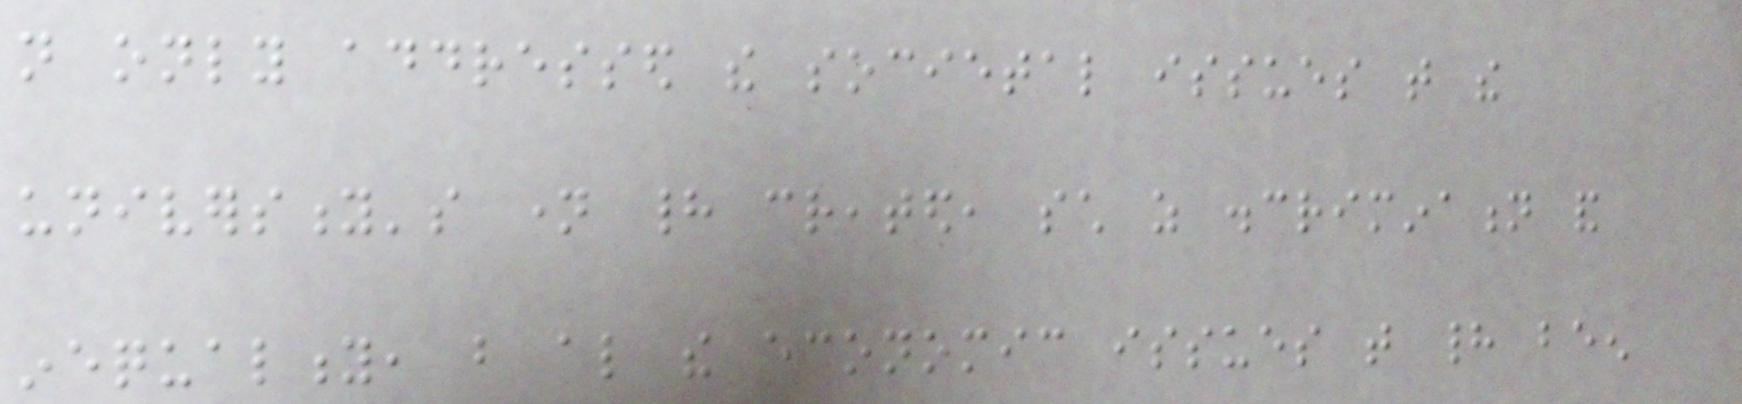not only addressed the societal issues that the
university's name had created, such as discrimination and
inequality, but also the economic issues that had been
